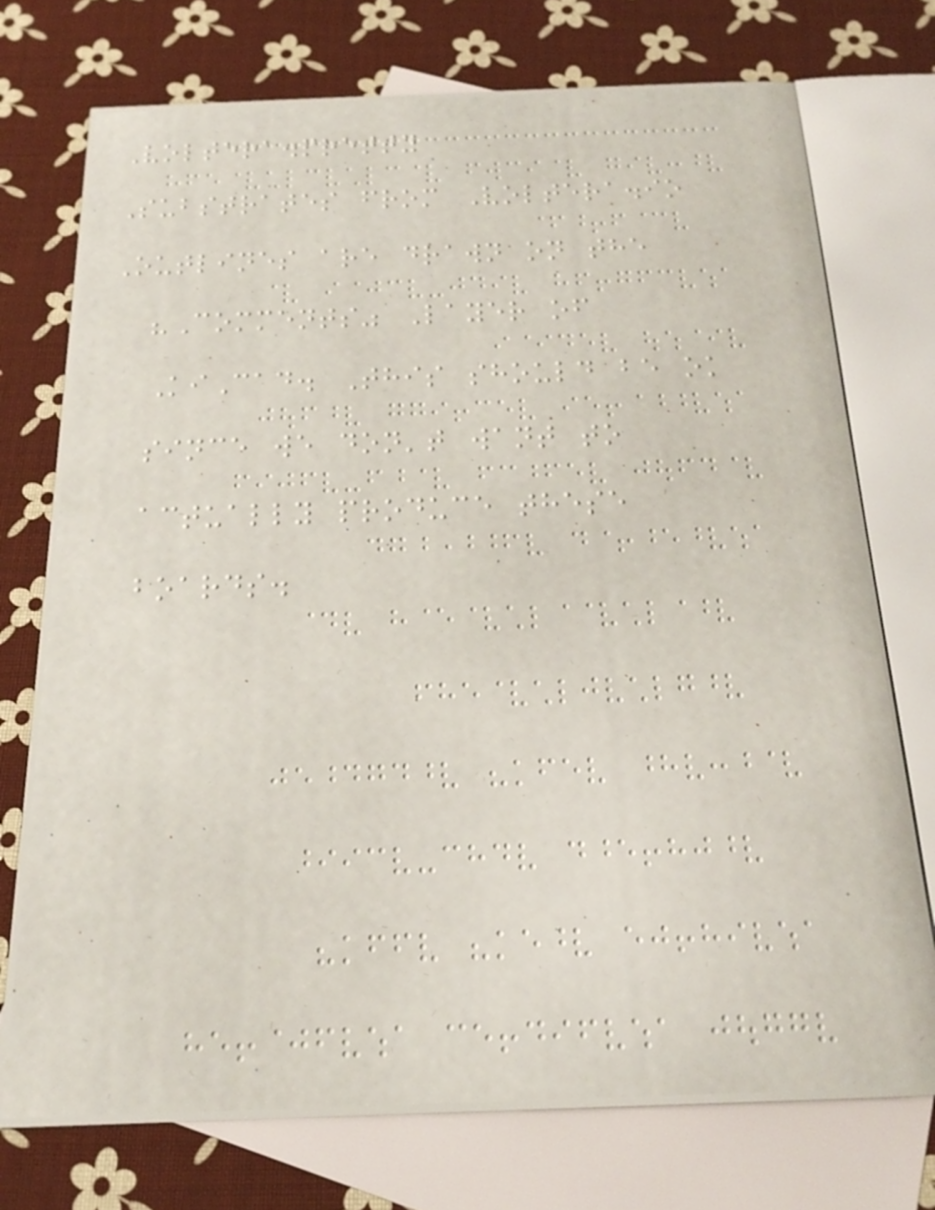Voltera.pretty
Substrates from Voltera.io
Outlines are drawn on the
"Comments" Layer of
KiCad. This should be ok
since we don't want to
actually produce these
boards.
